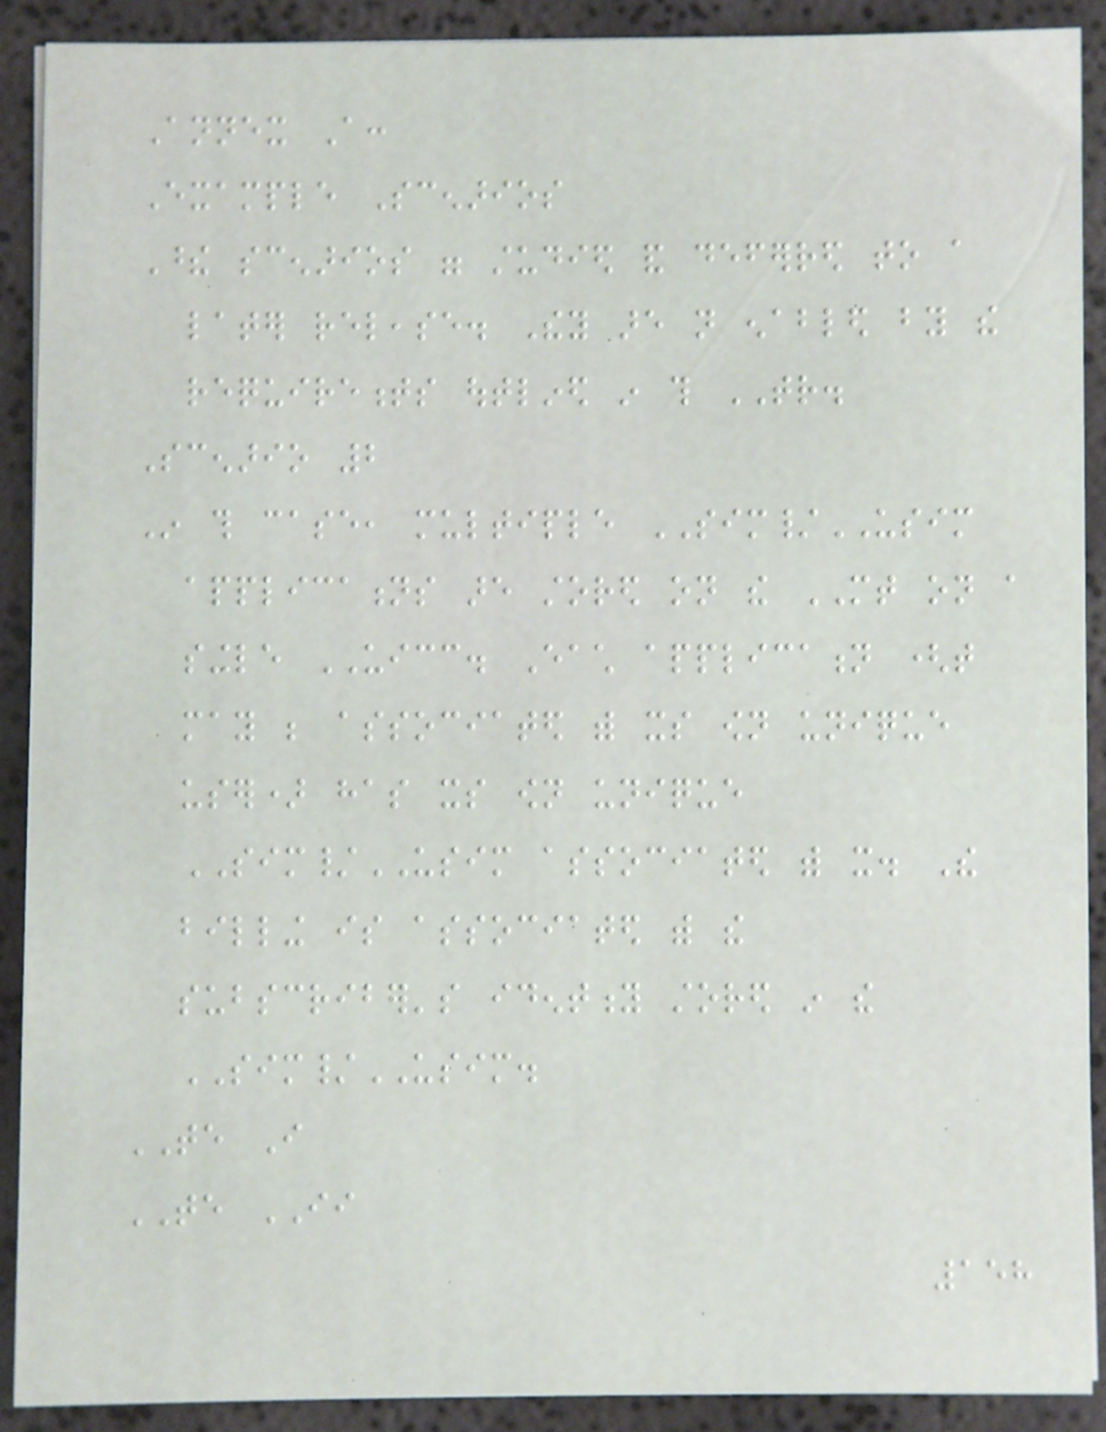Annex A:
Example Scenarios
These scenarios were studied and deferred to a
later release. They are not enabled by the
requirements outlined in this TR.
Scenario 2
In this case, multiple SIM/USIM
applications are stored on the MT on a
single UICC. Each application (that
may be associated with its own unique
user) has its own unique
SIM/USIM associated with it. The
billing is associated with the
subscriber's identity stored in the
SIM/USIM.
TE I
TE II
158
